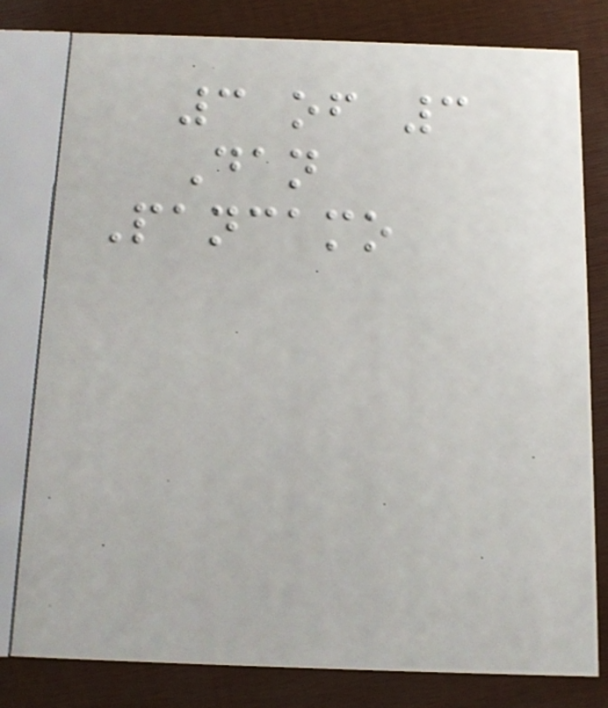3 of 3
Dan
Pancamo
